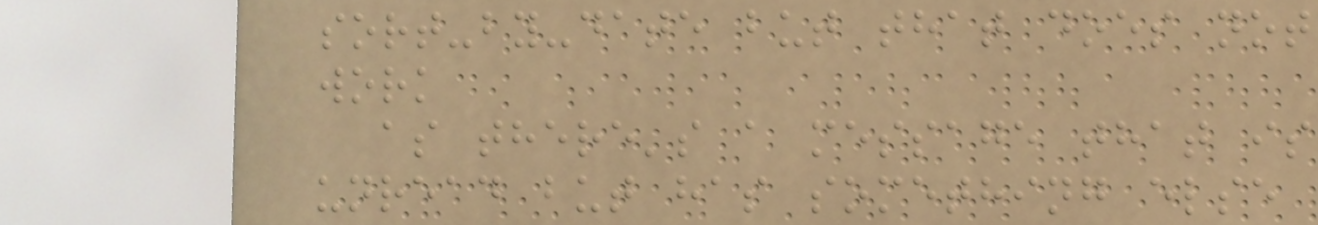sort-by-date but that does not
work
as there's a message that is
unread but has something else
